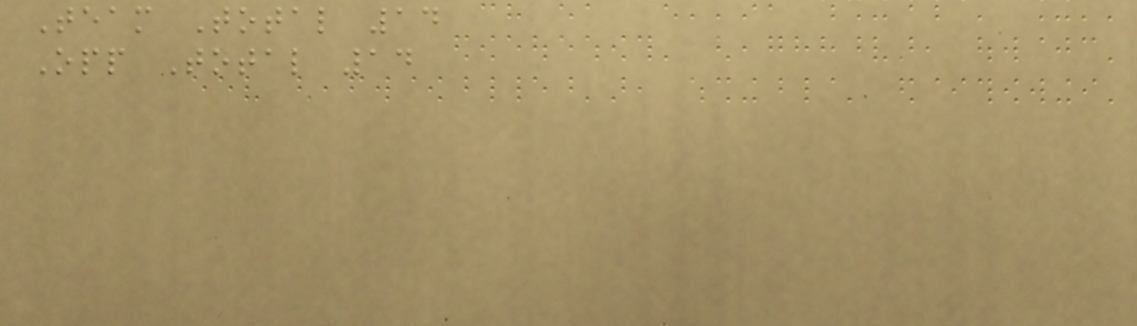Team Total 14
Opp Total 14
